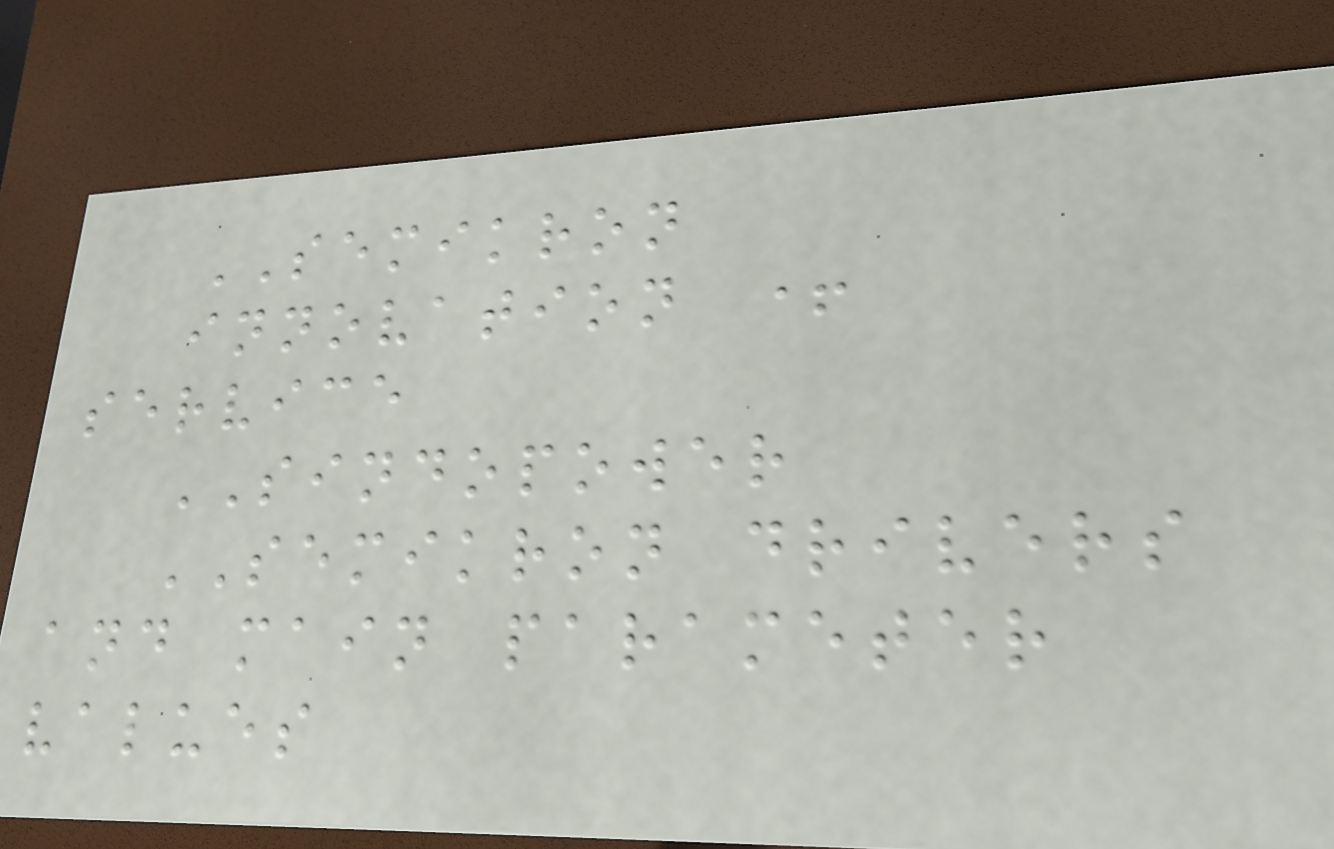SEMIKRON
innovation +
service
SINDOPOWER
SEMIKRON drivers
and main parameter
values
